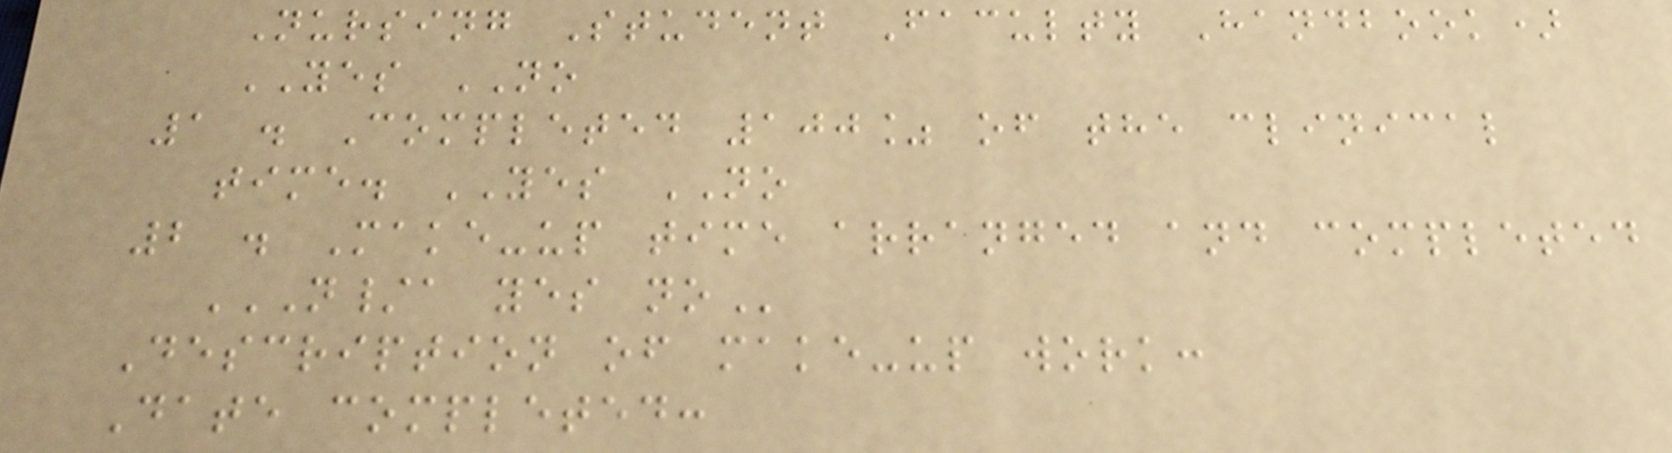Nursing Student Faculty Handbook)
YES NO
1 . Completed 100% of the clinical
time. YES NO
2 . Make-up time arranged and completed
N/A YES NO
Description of make-up work:
Date completed:
